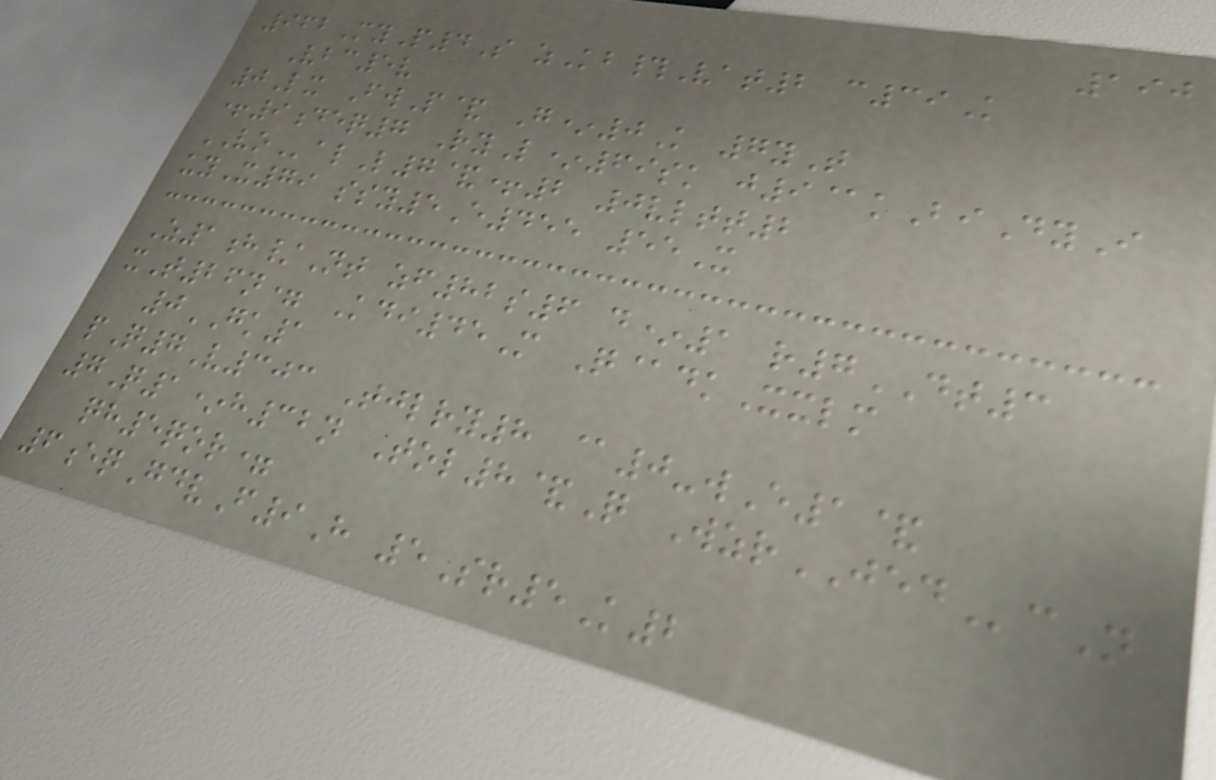190
962MyP4S zKb#Vat2 c39K
Vbc5v
0Lx FwP& G*0K 7yT
+9deq7 RyL*69sk j9@kBiDyI
VOalL7&+2 0vltt2
uyX79 ssy5E455 55X
Z1h/Nt zf82s6 d*1 r7DT3
xT26n= Kdi45M Q@dkXxlm
0GK1
pQ7V303 Tjlry8 @0-wE1&
7Q1*h32n Tol8&Q WzrJEDcN
qh5qor=
6eqGdvF9H 5Sr5K2
